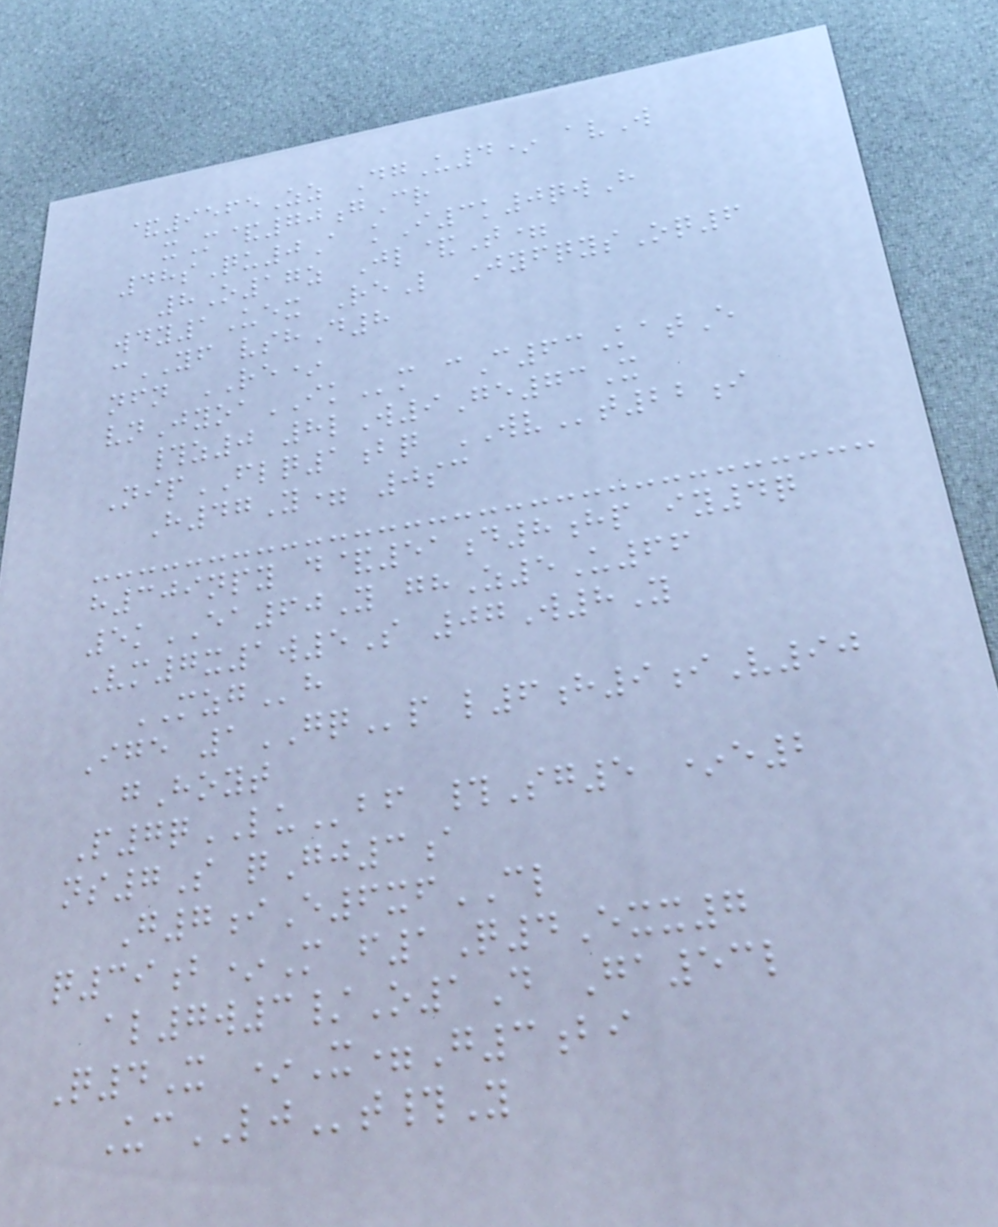&9565Zz DgU4* avW
xM&70gCr
48sQu0A kI3k0qwH
8O17z Jl&T=
wdy1Uex ReL JyfqysOq6
cYF vshD8
nfn RE*
vnJyoaIKm cC63KatE
#z0 8lW9Ge73X
NipFLQ1bq WVt22i
H47Y= 0sc
h309npy d&51d8hp iy4q
5kEA60Y ghZ5U66
Vm7x1w5S 07W8Y
MZGh
Ige 1GQp l6h9iV90
gHoyt
P7qLUbf #Sg5 *e2
ns7S qGj3a
G7iE6xfCL
q39b*M f1Q4Exx7
al7w3/O1D Ga53l
Q4X *X=G3bi
UcLJt#Y
